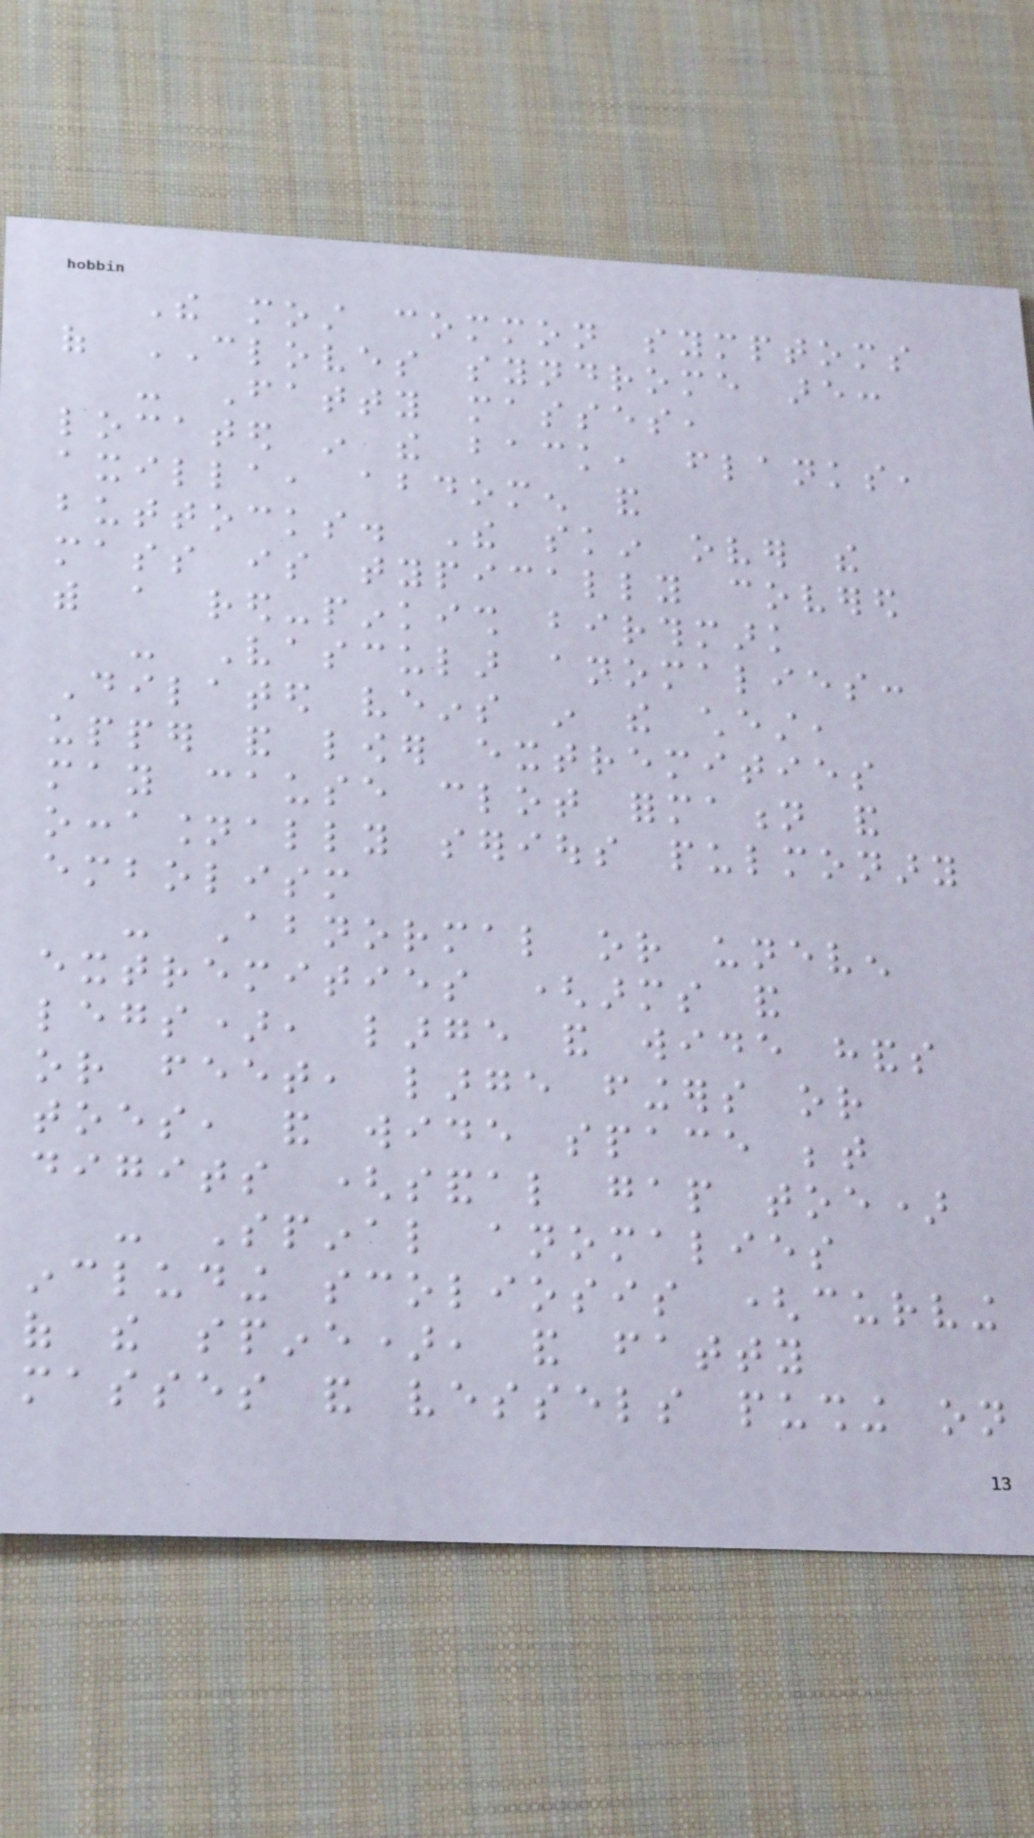The most common symptoms
of CLOVES syndrome are:
- Fatty masses,
located in the back, flanks,
axilla, abdomen and
buttocks. The skin over the
mass is typically covered
with a red-pinkish birthmark
- Vascular anomalies:
Dilated veins in the chest,
upper and lower extremities
may cause clot formation and
occasionally serious pulmonary
embolism
- Abnormal or uneven
extremities (arms and
legs), large and wide hands
or feet, large fingers or
toes, and wide space between
digits (sandal gap toe)
- Spinal anomalies
including scoliosis (curving
of the spine), and fatty
masses and vessels pushing on
